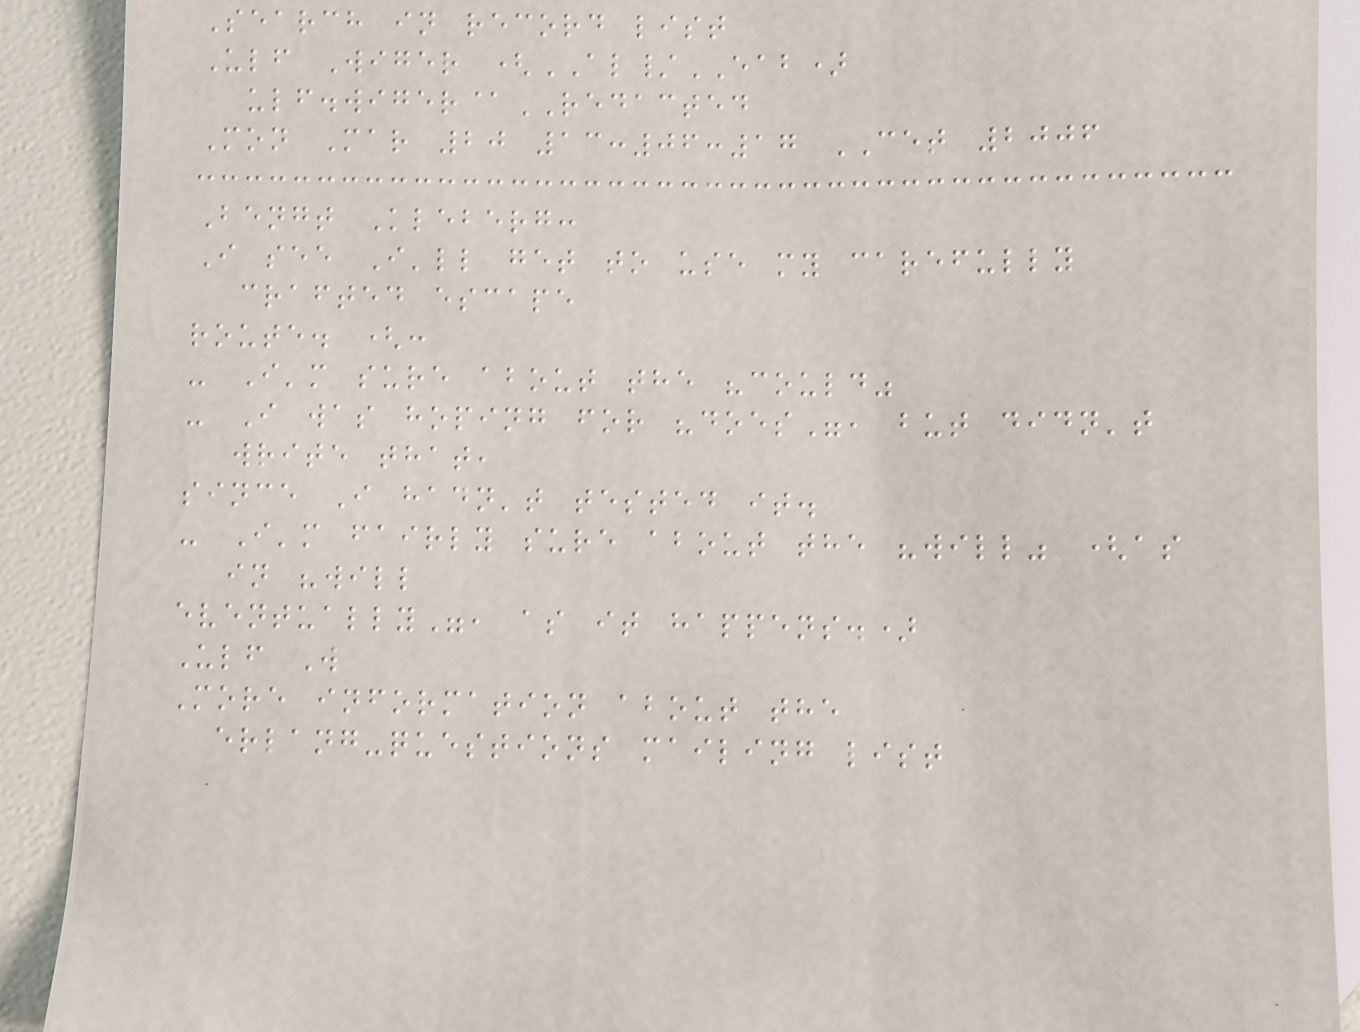Search in record list
Ulf Wiger (AL/EAB)
ulf.wiger@REDACTED
Mon Mar 20 13:06:17 CET 2006
Bengt Kleberg:
I see I'll get to use my carefully
crafted escape
route. (:
- I'm sure about the "could"
- I was hoping for "does", but didn't
write that,
since I hadn't tested it.
- I'm fairly sure about the "will" (as
in "will
eventually", as it happens.)
Ulf W
More information about the
erlang-questions mailing list
